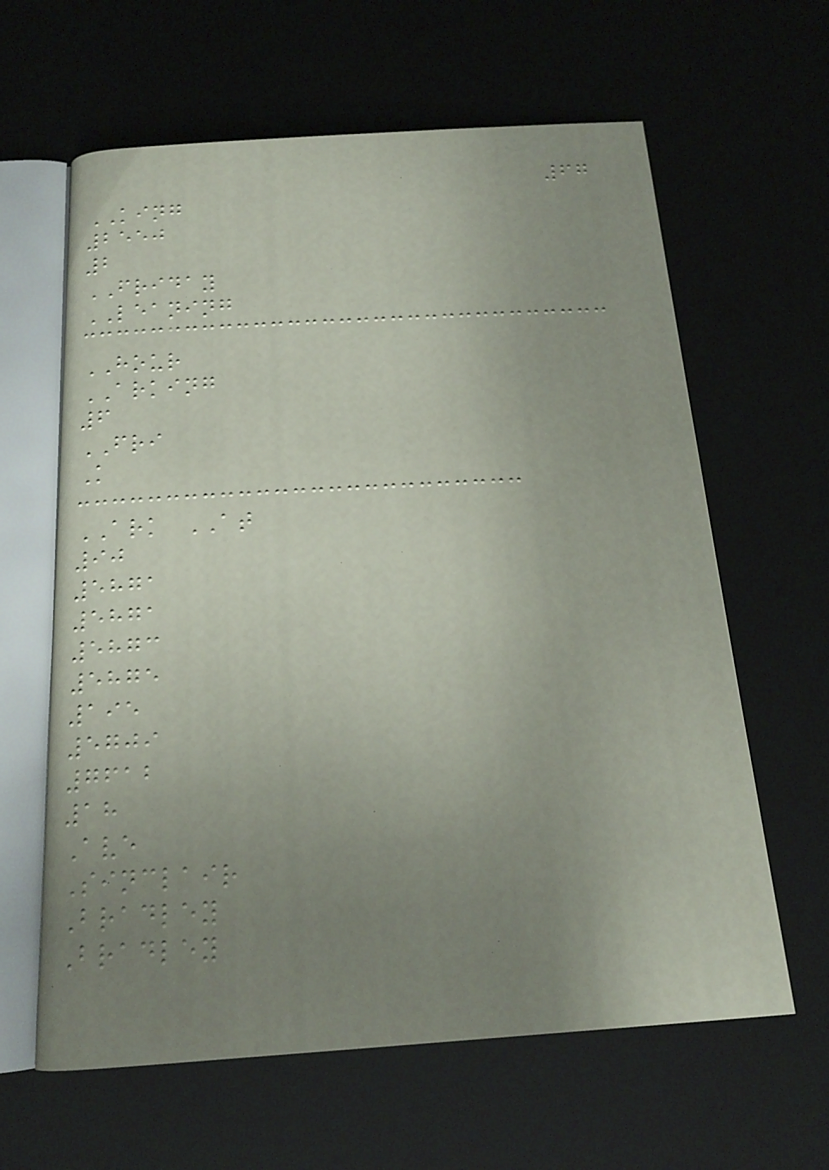67
KING
2550
2
FRIDAY
LEANING
HOUR
ARKING
6
FRI
K
ARK AT
90
5871
5871
5873
5875
195
5709
7612
18
Ave
Sinclair
Bradley
Bradley
